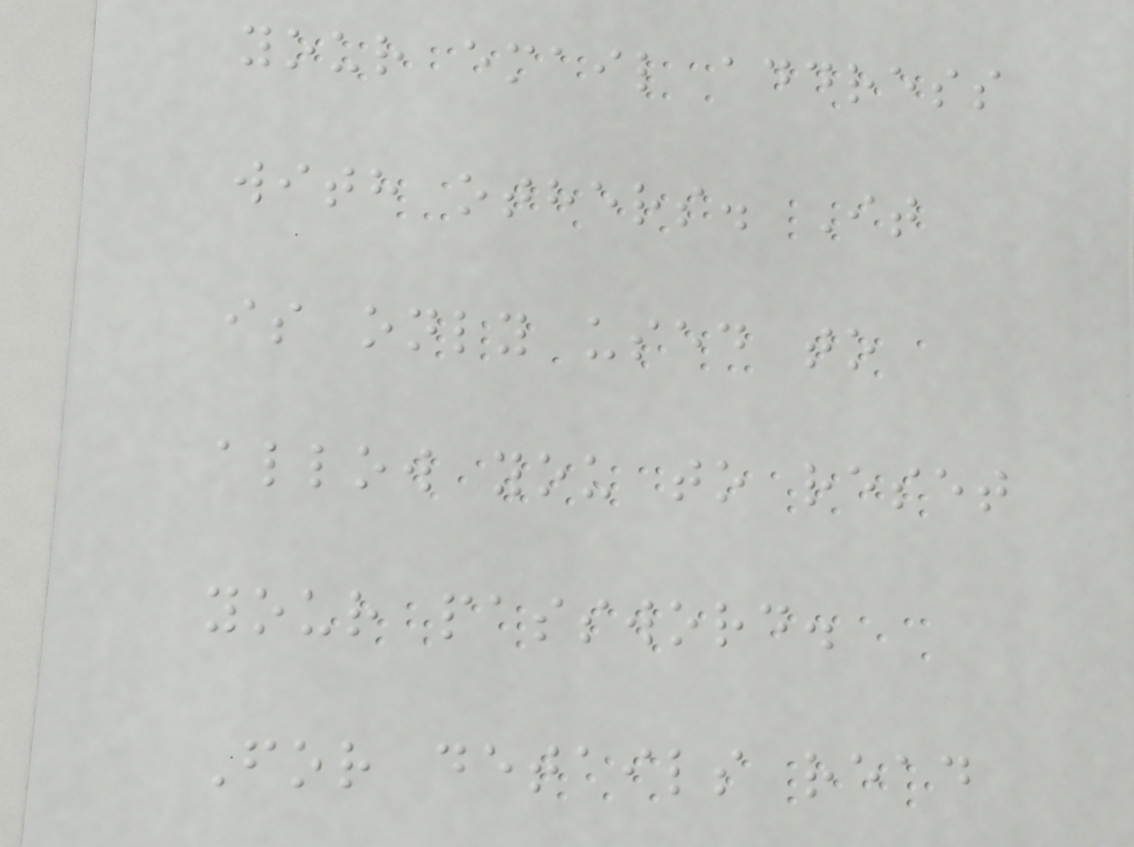your email address
with others. It
is only used to
allow you to reset
your password.
For details read
